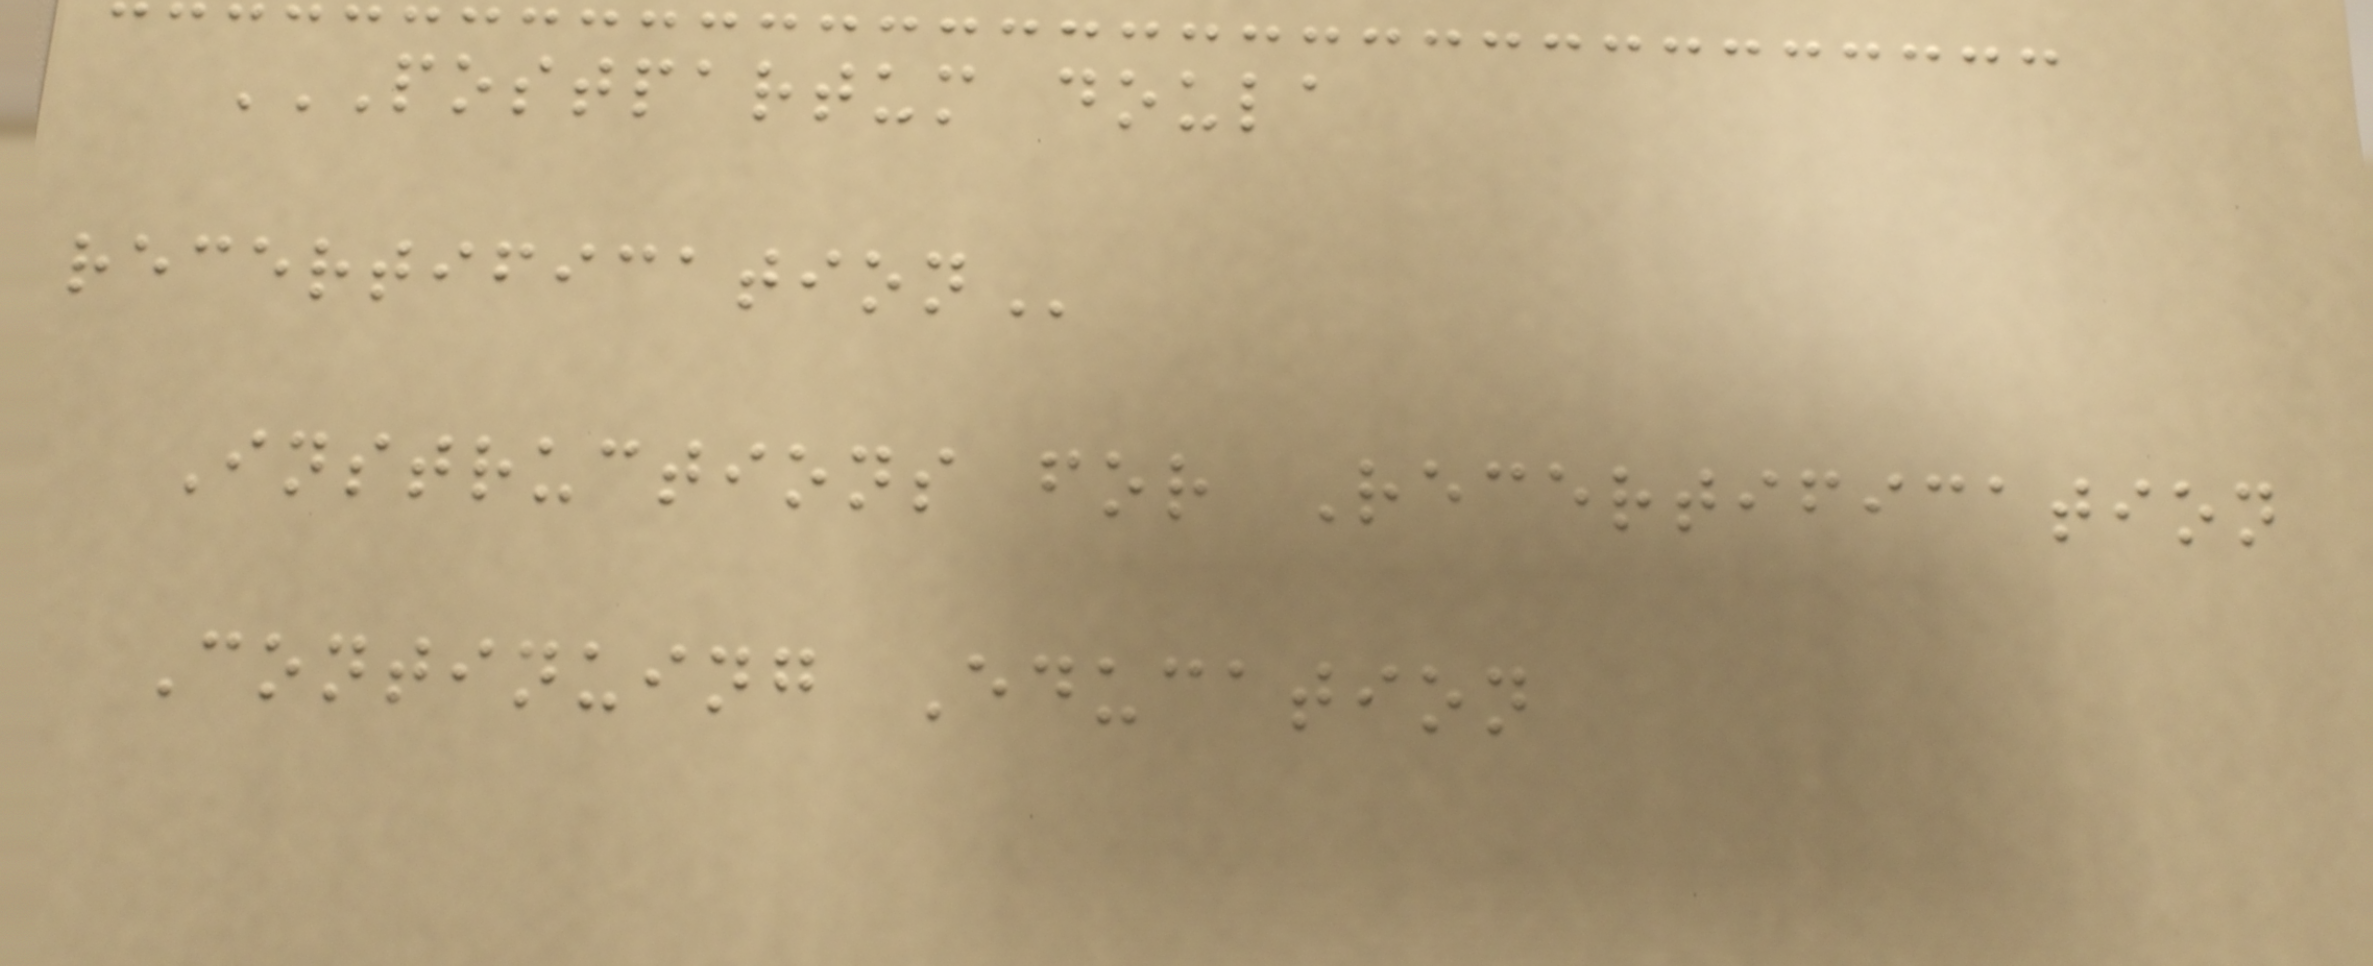POSTPARTUM DOULA
RECERTIFICATION
Instructions for Recertification
Continuing Education
